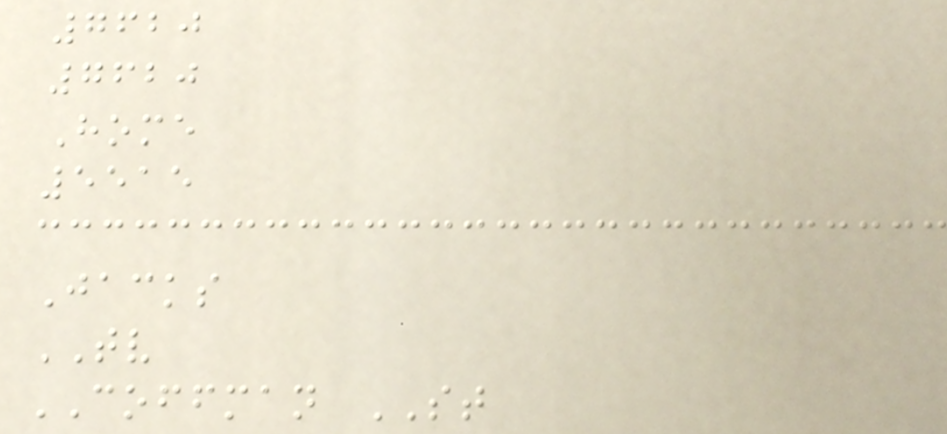7620
7620
Home
5515
Jacks
TV
COFFMAN ST
